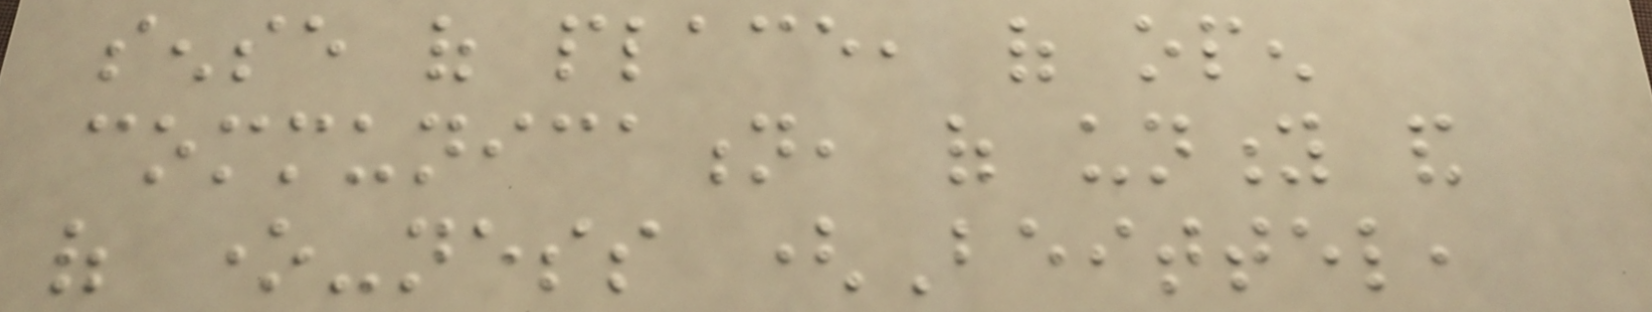sense of place, of open
communication, of unity and
of one-ness (Beittel,
